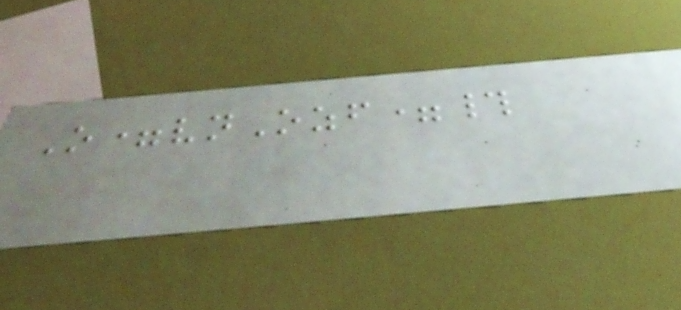O=vnOzf=#
